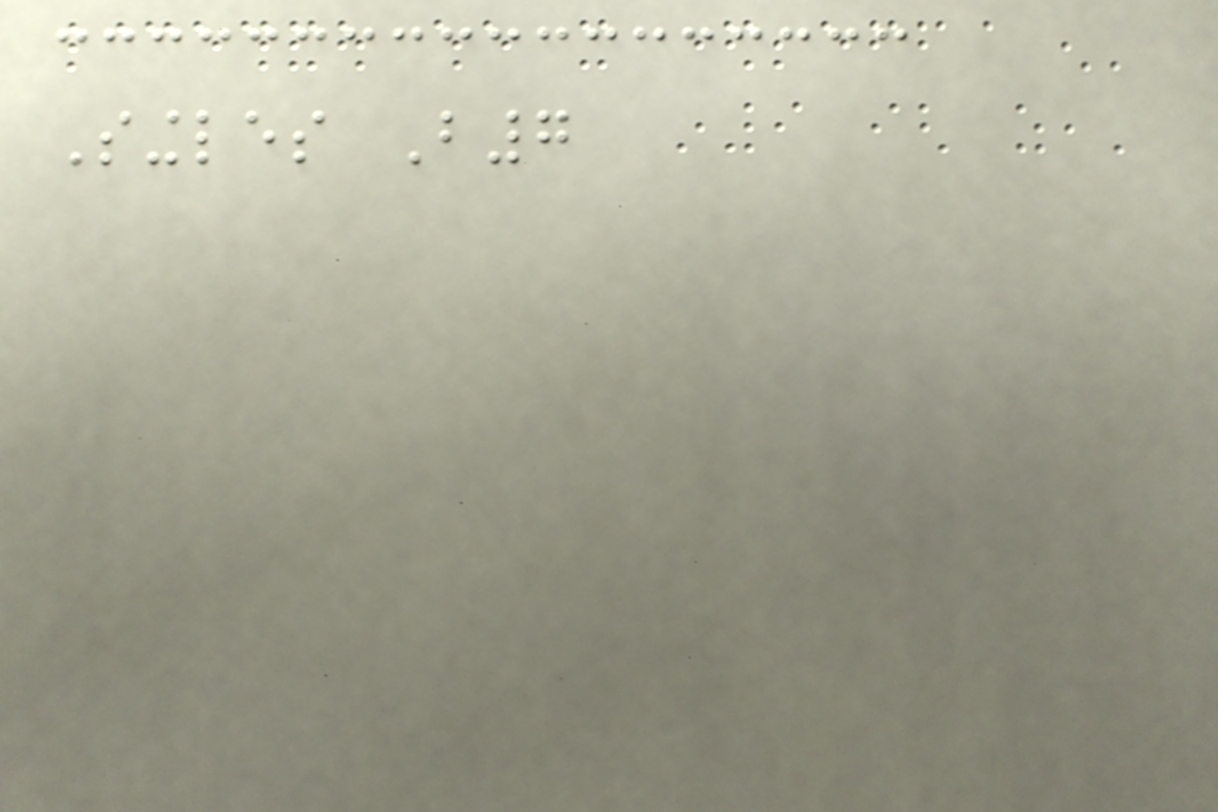Singles B7
